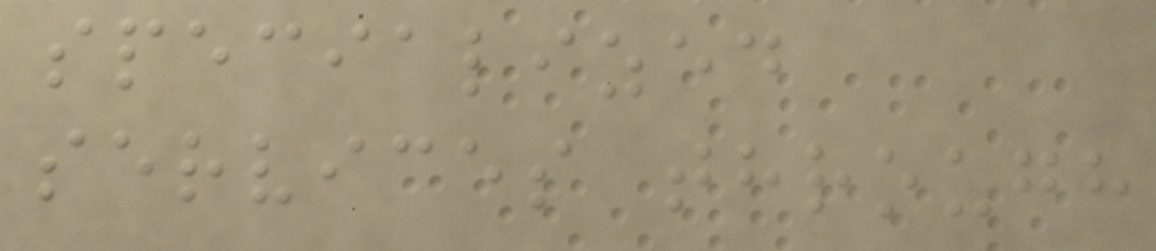specialized
services through
